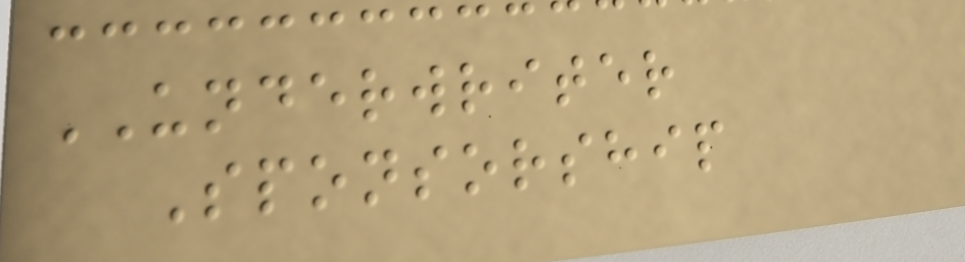UNDERWRITER
Sponsorship
